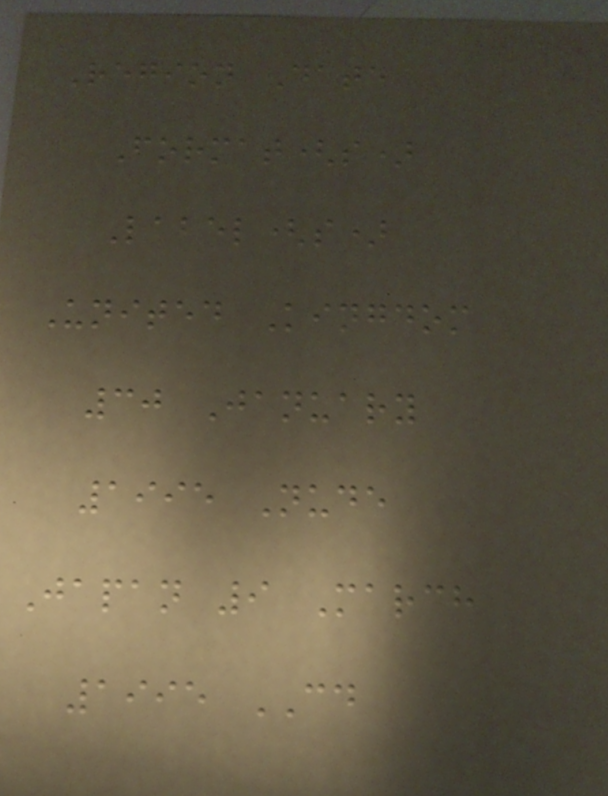Region Date
Format(s)
Label(s)
United Kingdom
30 January
1995 Nude
Japan 9 March
1995 CD
